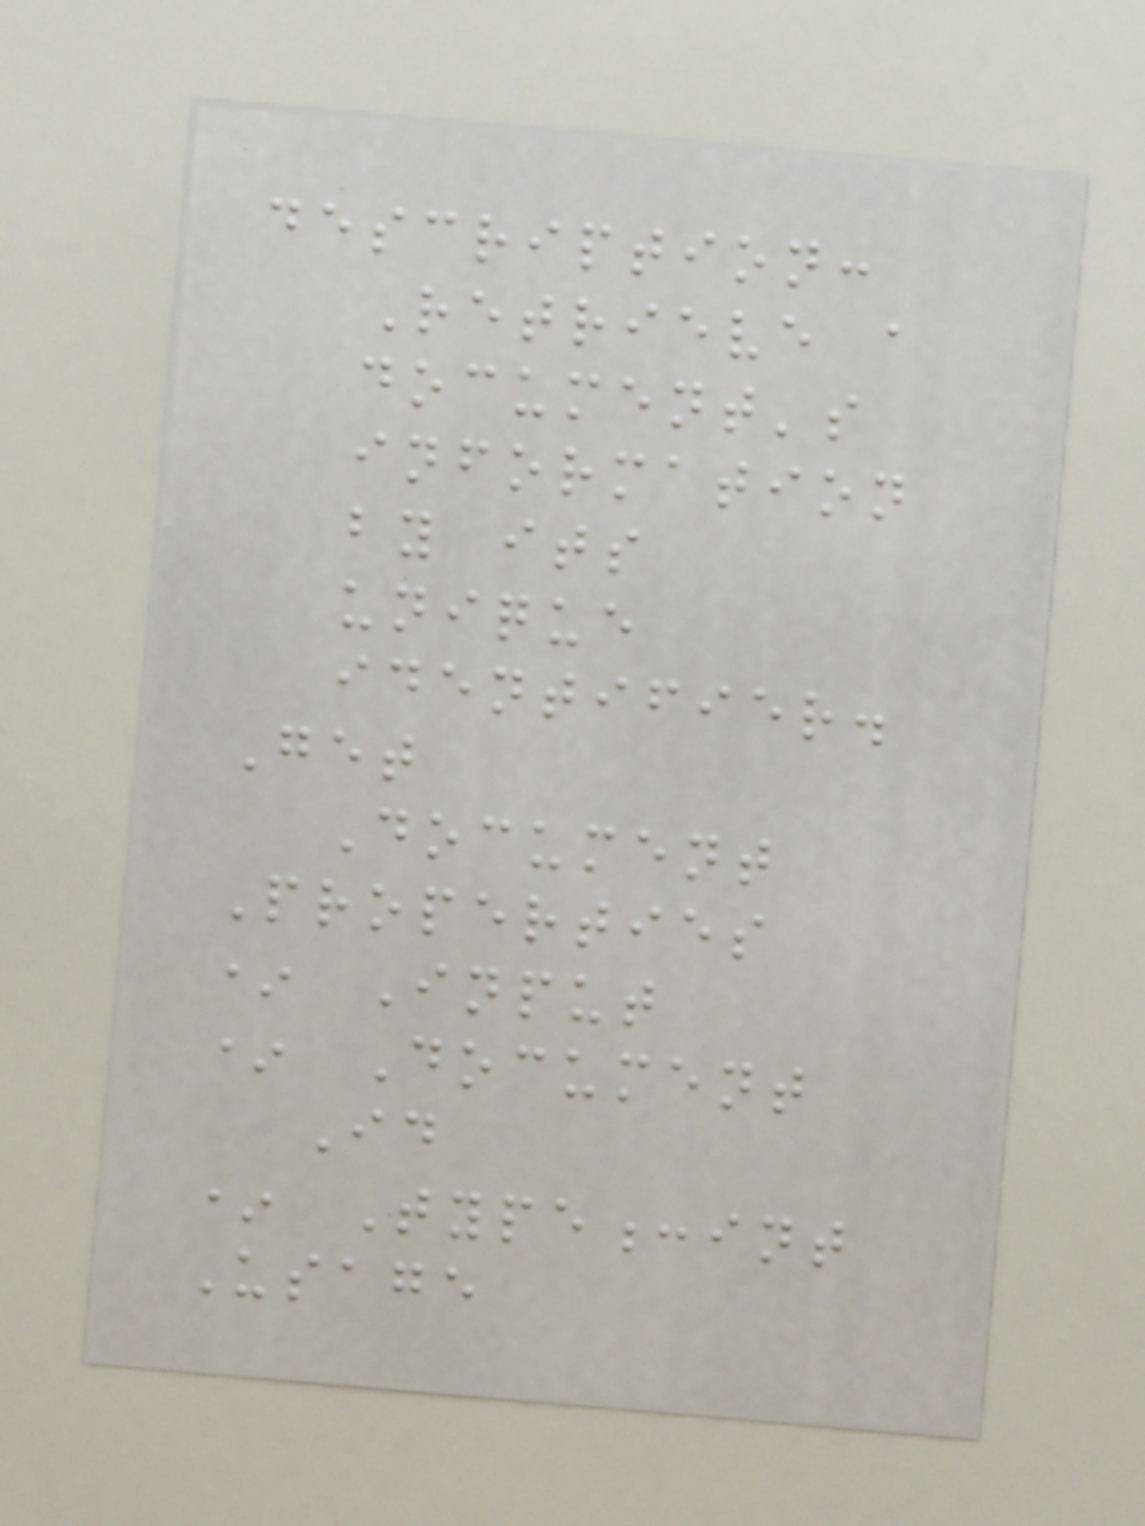description:
Retrieve a
document's
information
by its
unique
identifier.
Get
Document
Properties
* Input
* Document
Id
* Type:int
Usage
